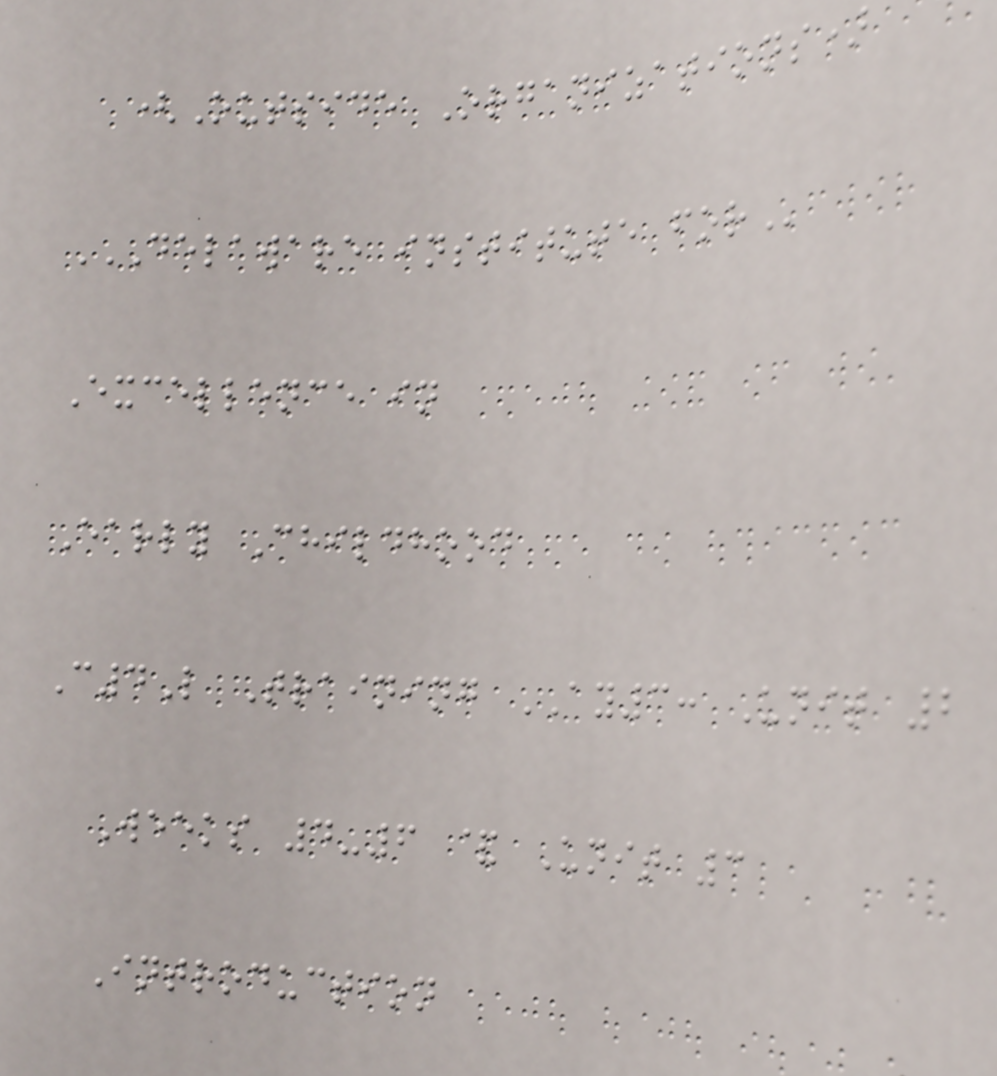(Outside Organizations)
DELAWARE INSTITUTE FOR
Excellence in
Early Childhood
C4L Training AY3: Unit 2
Weeks 4-6 & Unit 3
Introduction
